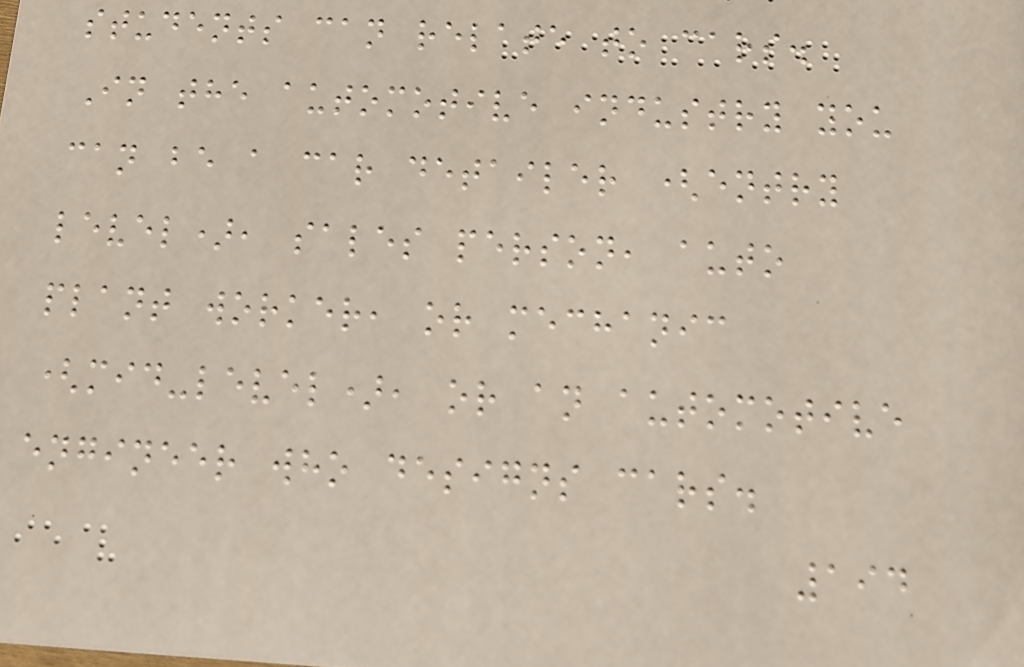students can relate to cars.
In the automotive industry you
can be a car detailer (entry
level), sales person, auto
plant worker, or mechanic
(mid-level), or an automotive
engineer who designs cars.
194
